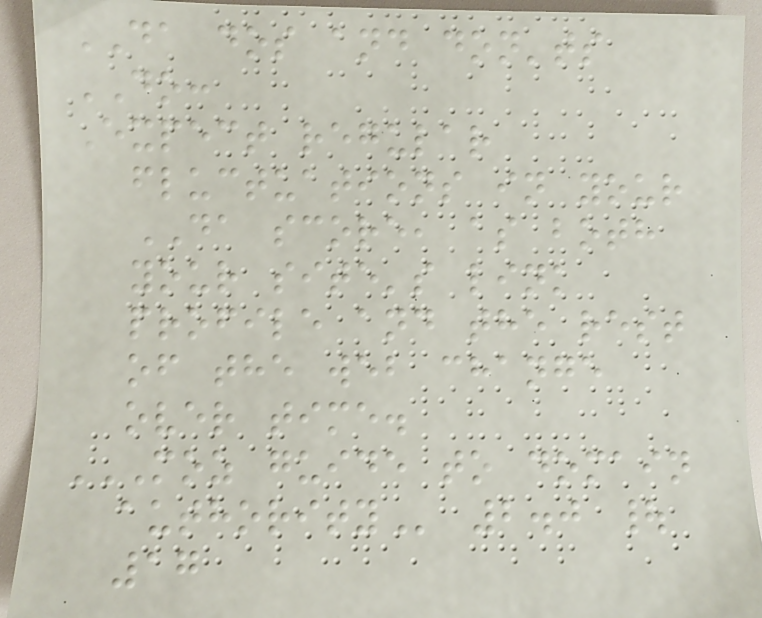DA dos and don'ts
DO:
Expect regular
fluctuations in your
DA score, as both
your site's link
profile and the rest
of the web change
over time.
MOZ GUIDE TO DOMAIN
AUTHORITY 2.0 |
17
